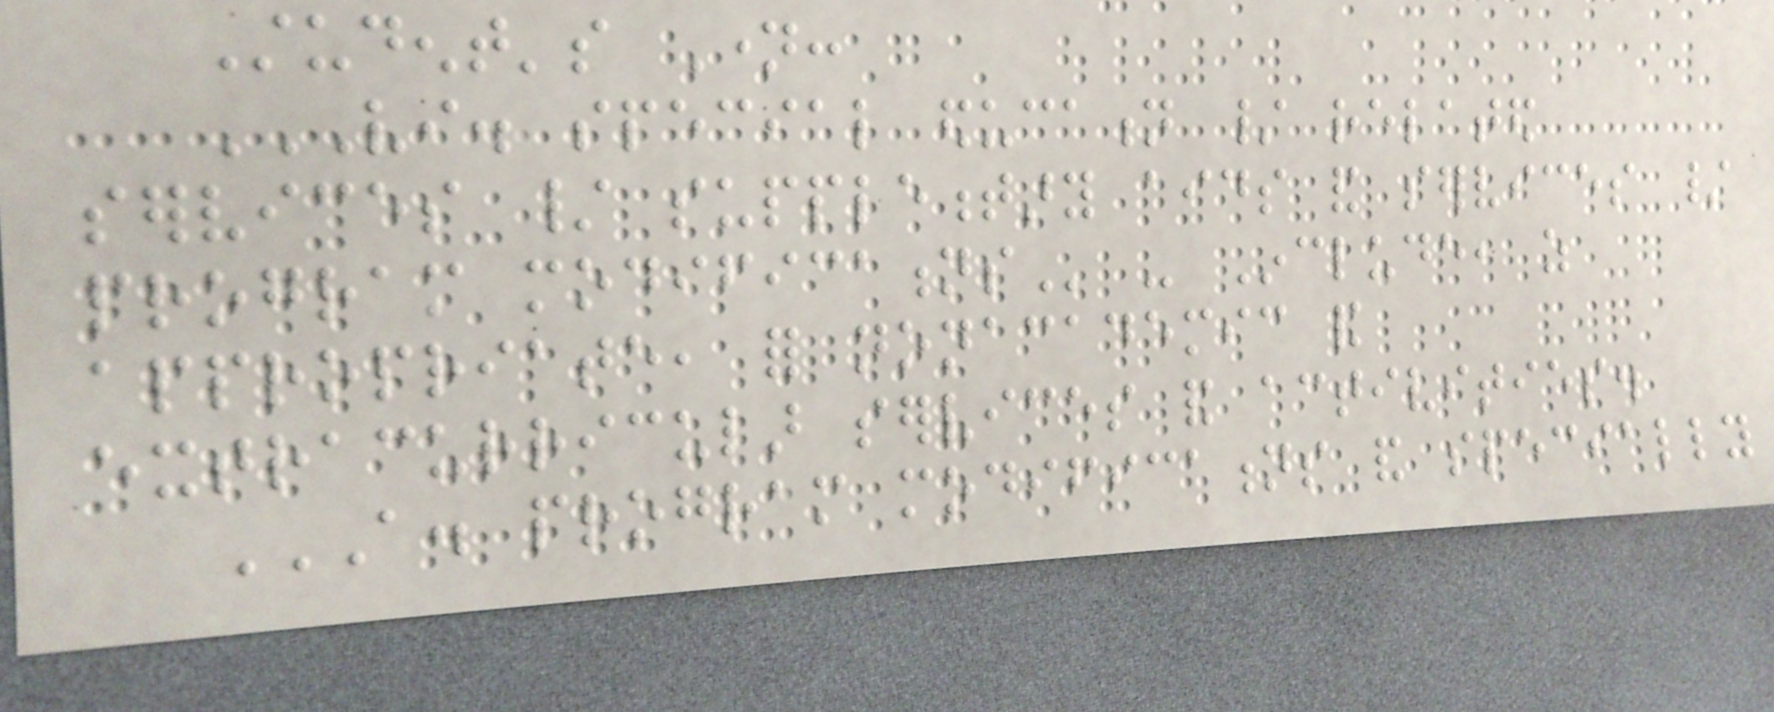Student's Name:
VI. SPECIAL EDUCATION / RELATED
SERVICES / SUPPLEMENTARY AIDS AND SERVICES /
PROGRAM MODIFICATIONS - Include, as
appropriate, for nonacademic and
extracurricular services and activities.
A. PROGRAM MODIFICATIONS AND SPECIALLY
